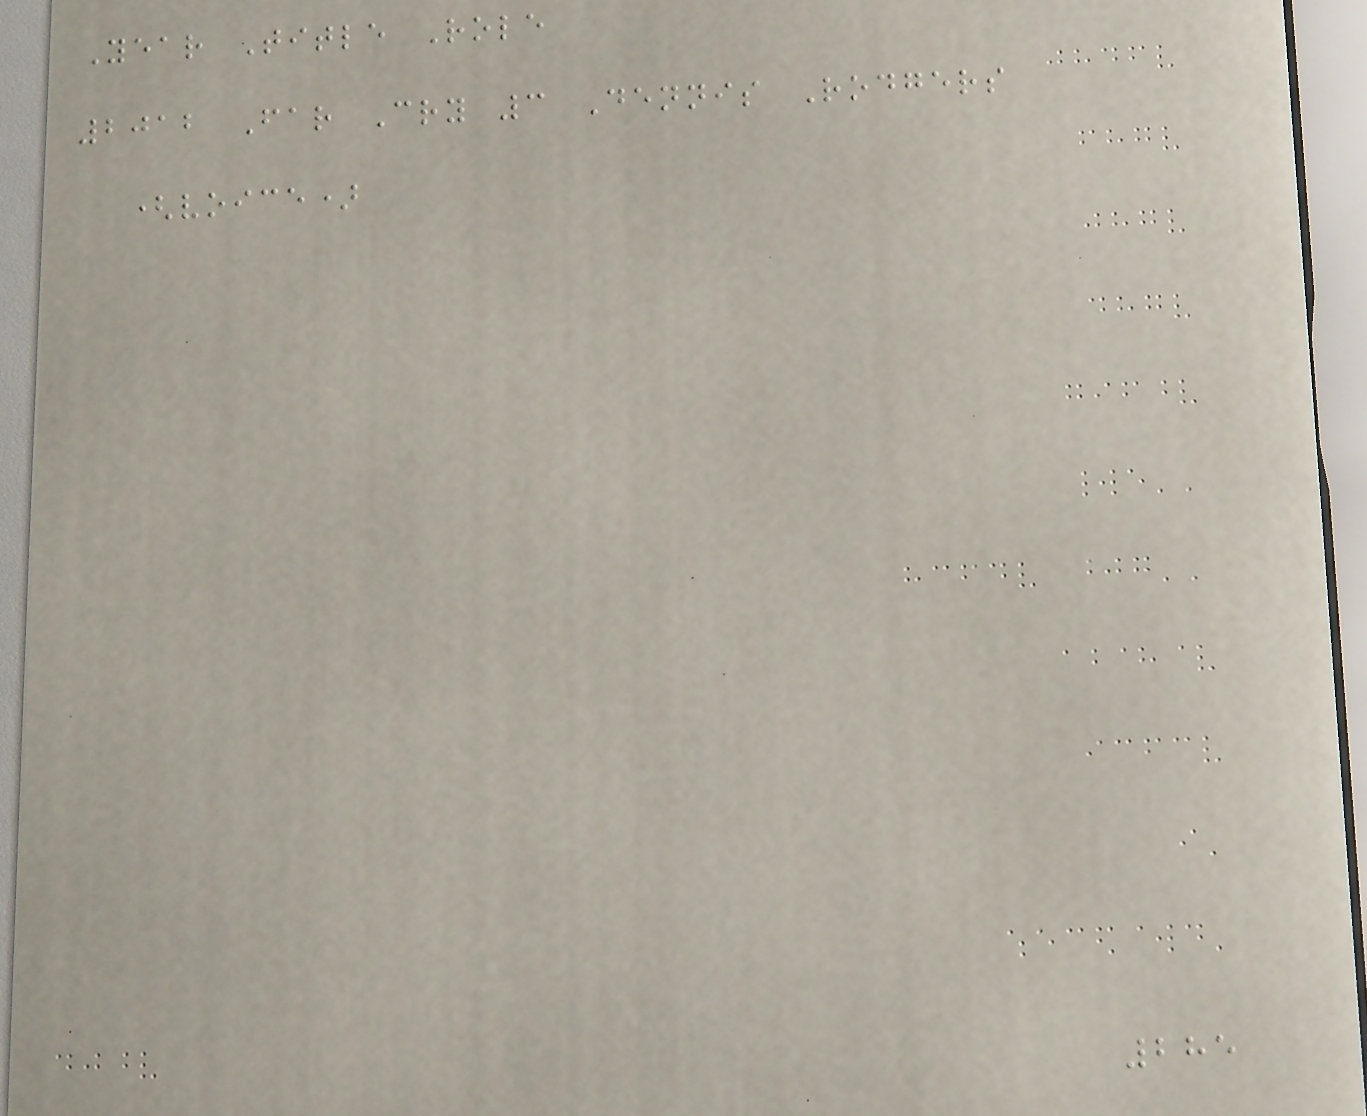Year Title Role
2012 Far Cry 3 Dennis Rodgers
(voice)
285
